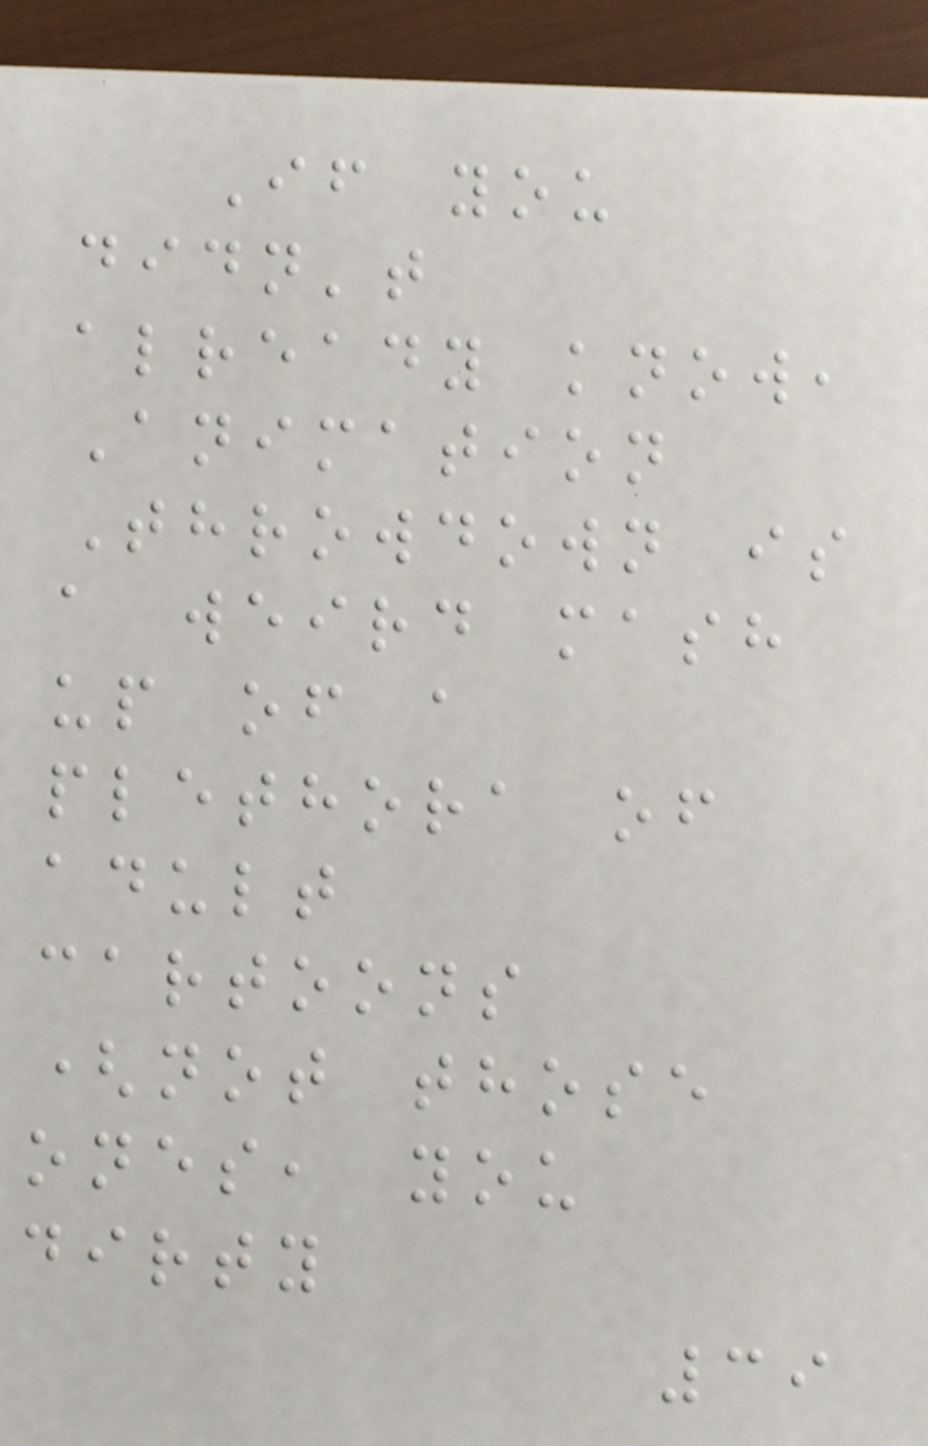If you
didn't
already know,
Animation
Throwdown is
a weird mash
up of a
plethora of
adult
cartoons
(not those
ones, you
dirty
39
